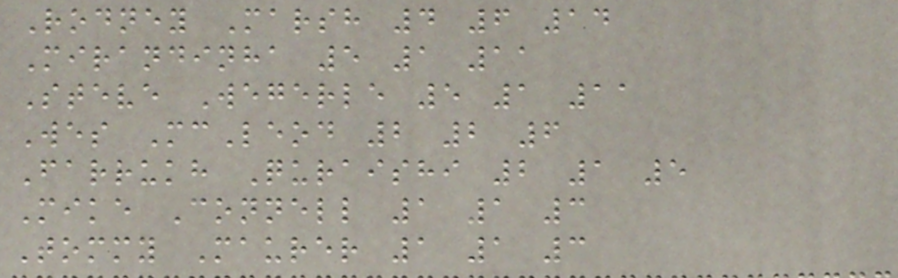Rodney Marsh 4 6 14
Mirandinha 5 1 11
Steve Wegerle 5 1 11
Wes McLeod 2 2 6
Farrukh Quraishi 2 1 5
Mike Connell 1 1 3
Tommy Maurer 1 1 3
